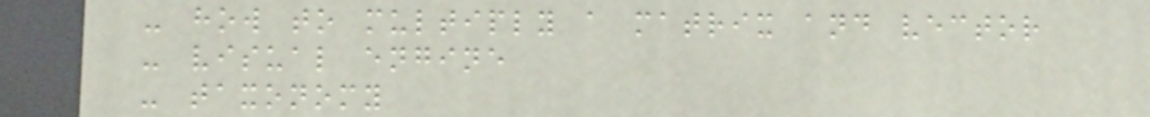- how to multiply a matrix and vector
- visual engine
- taxonomy
